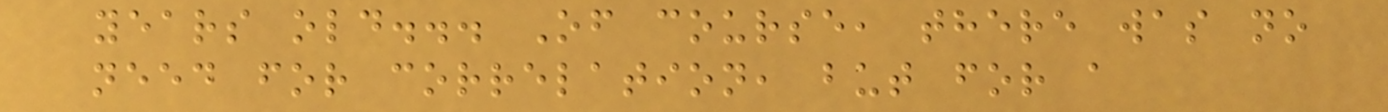years old... Of course, there was no
need for correlation, but for a
